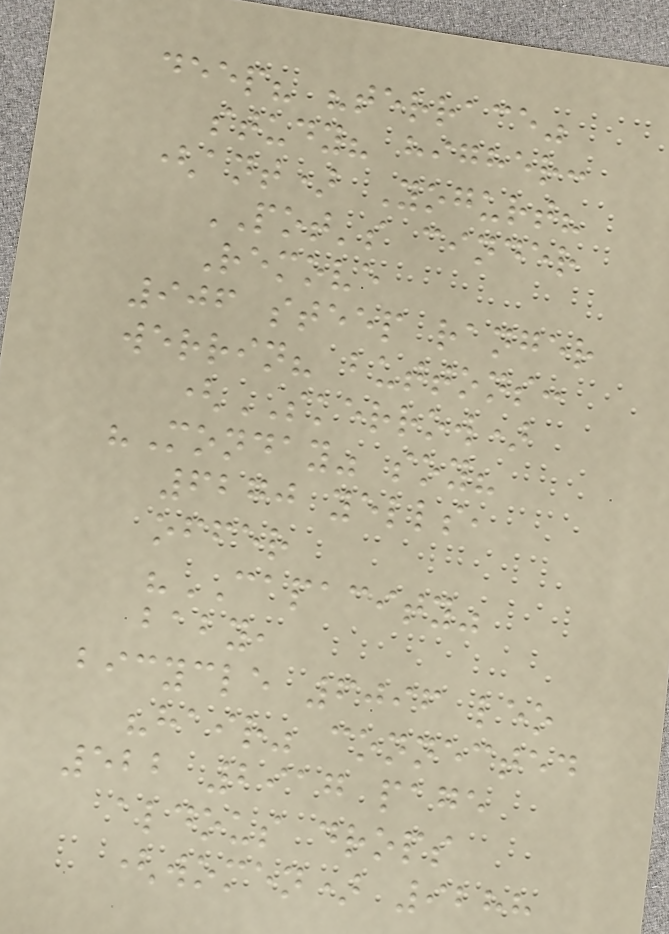deep? "terrace"
study? higher:
(ant) Yogurt?
POT's cinder
Remove
906 steep ranger
werrin? buttons:
(SKERROW)
"Monday" soy?
6270 yells,
offer
"CAPACITY"
baby,
bicycle 6096 leo
"hair" connected
522 2917 page
aldous drops
(women) 9288
